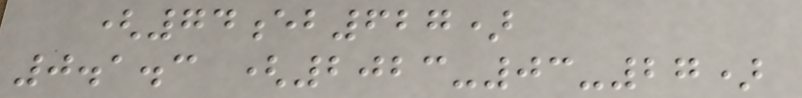(74eb627)
0.1.3 (2023-03-27)
